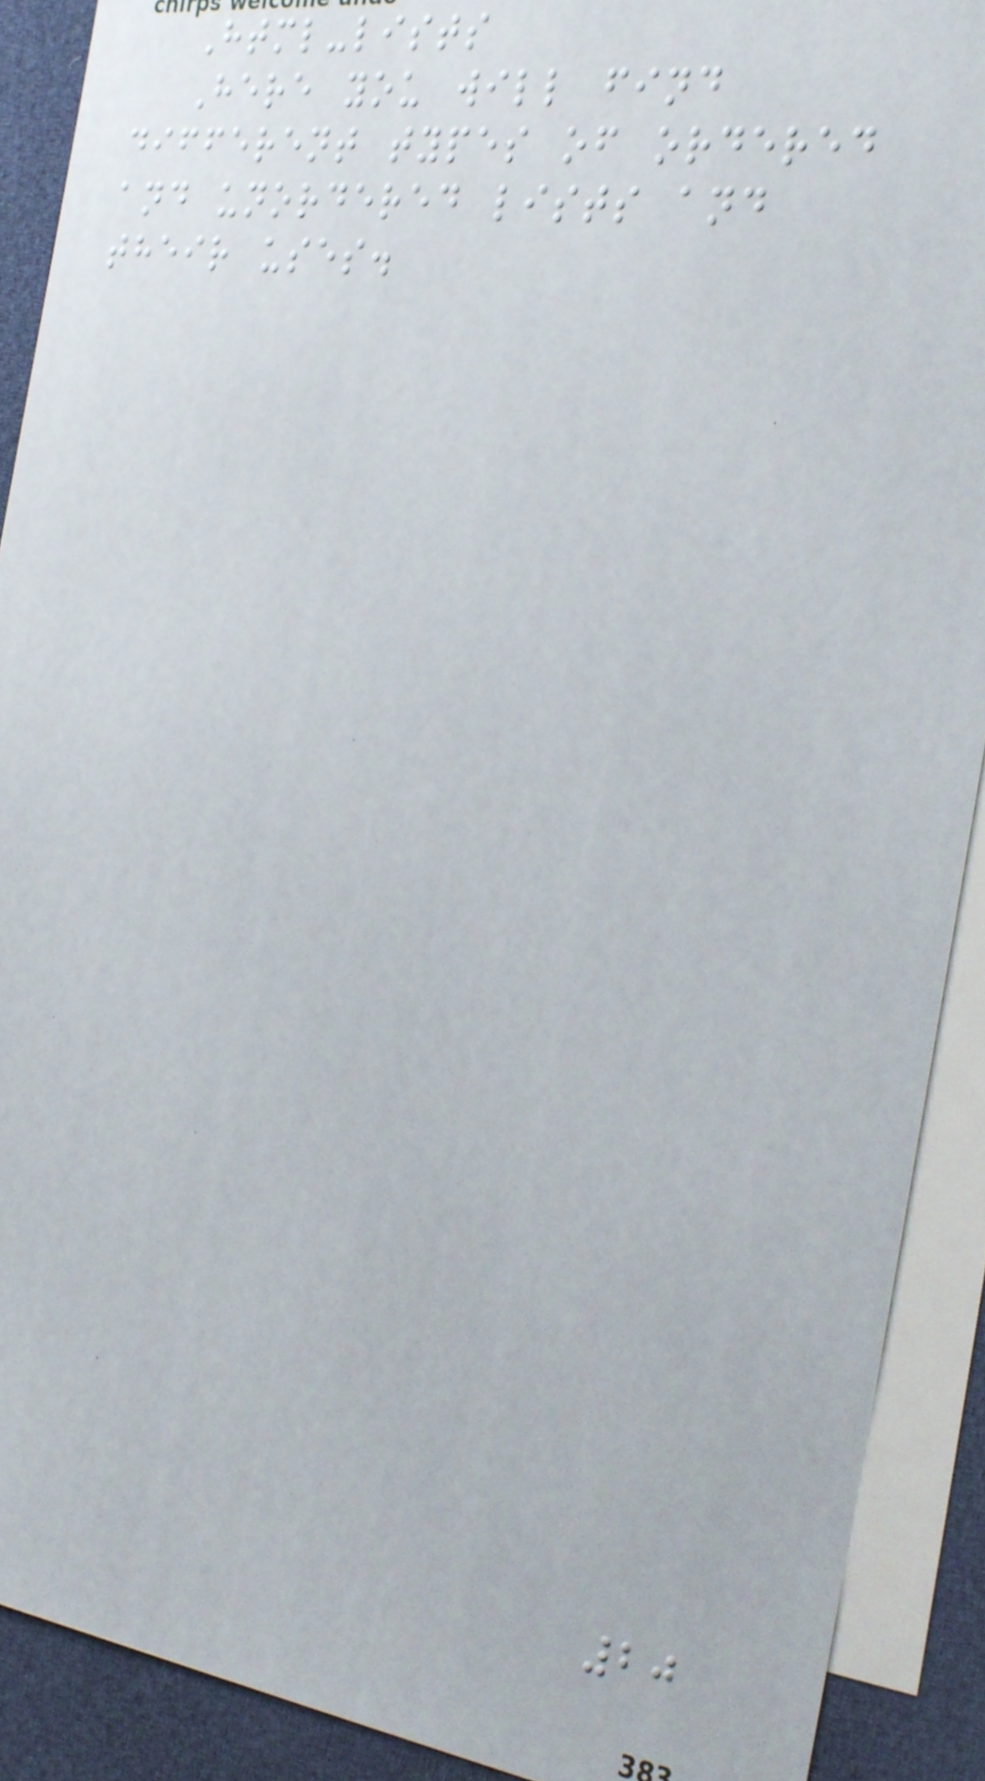Html-lists
Here you will find
different types of ordered
and unordered lists and
their uses.
20
